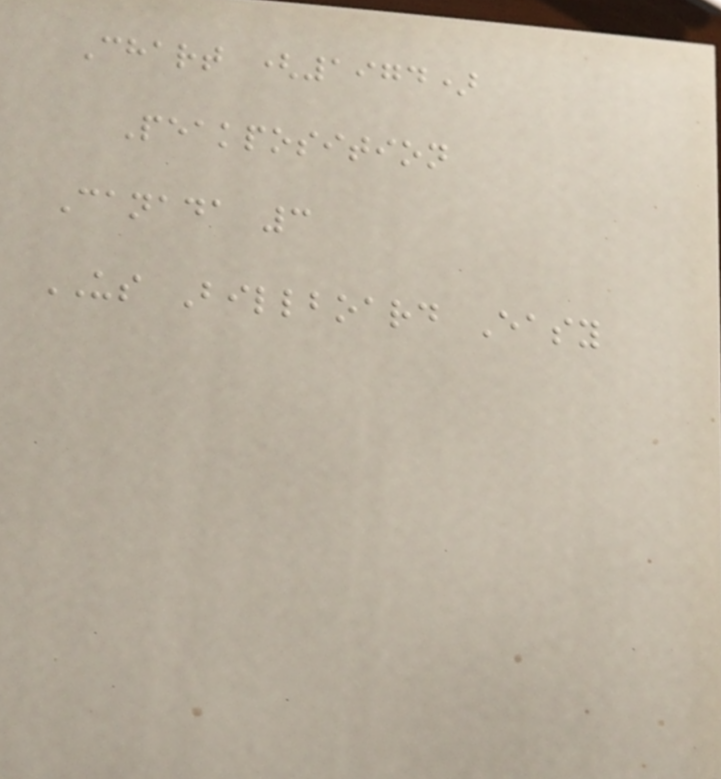Chart (1974)
Peakposition
Canada 3
US Billboard Easy
